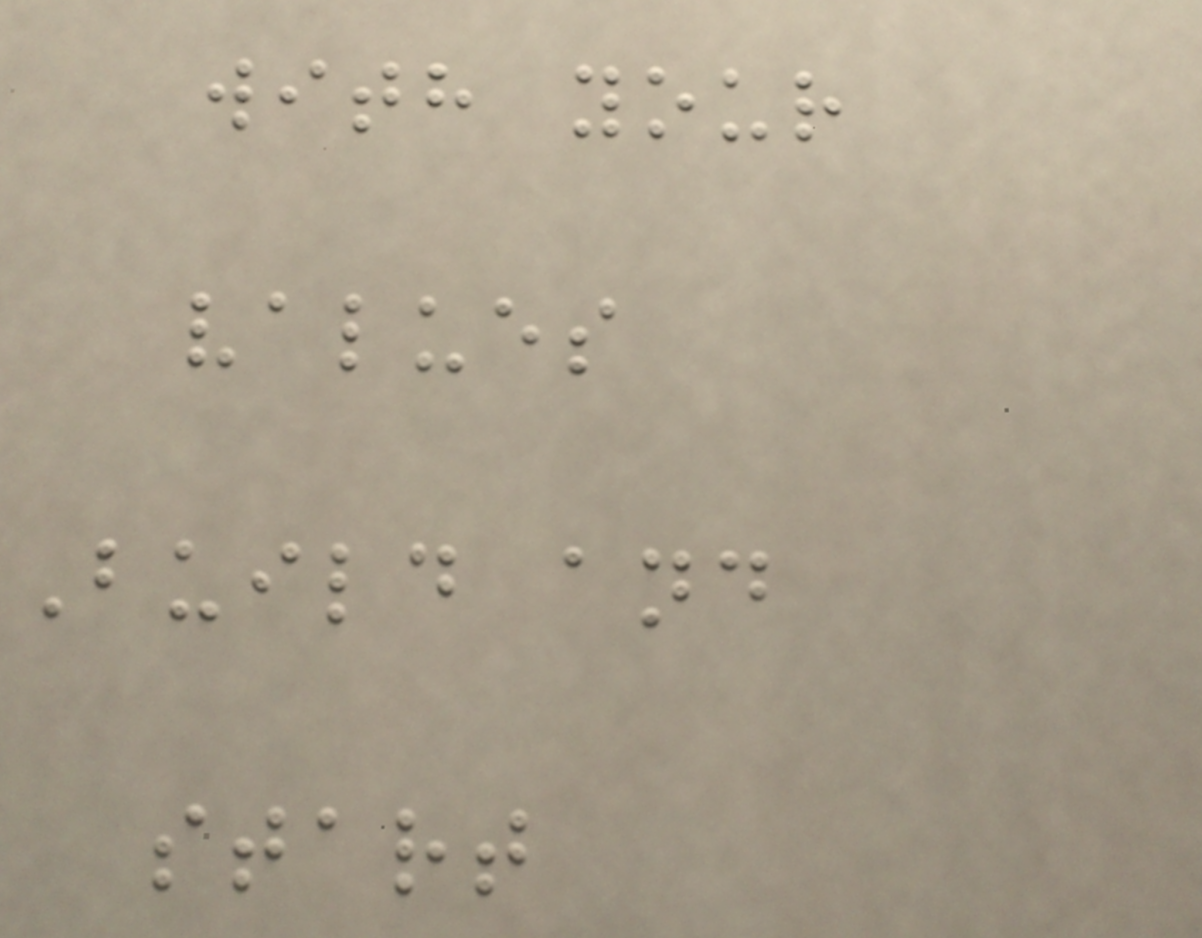with your
values
Build and
start
